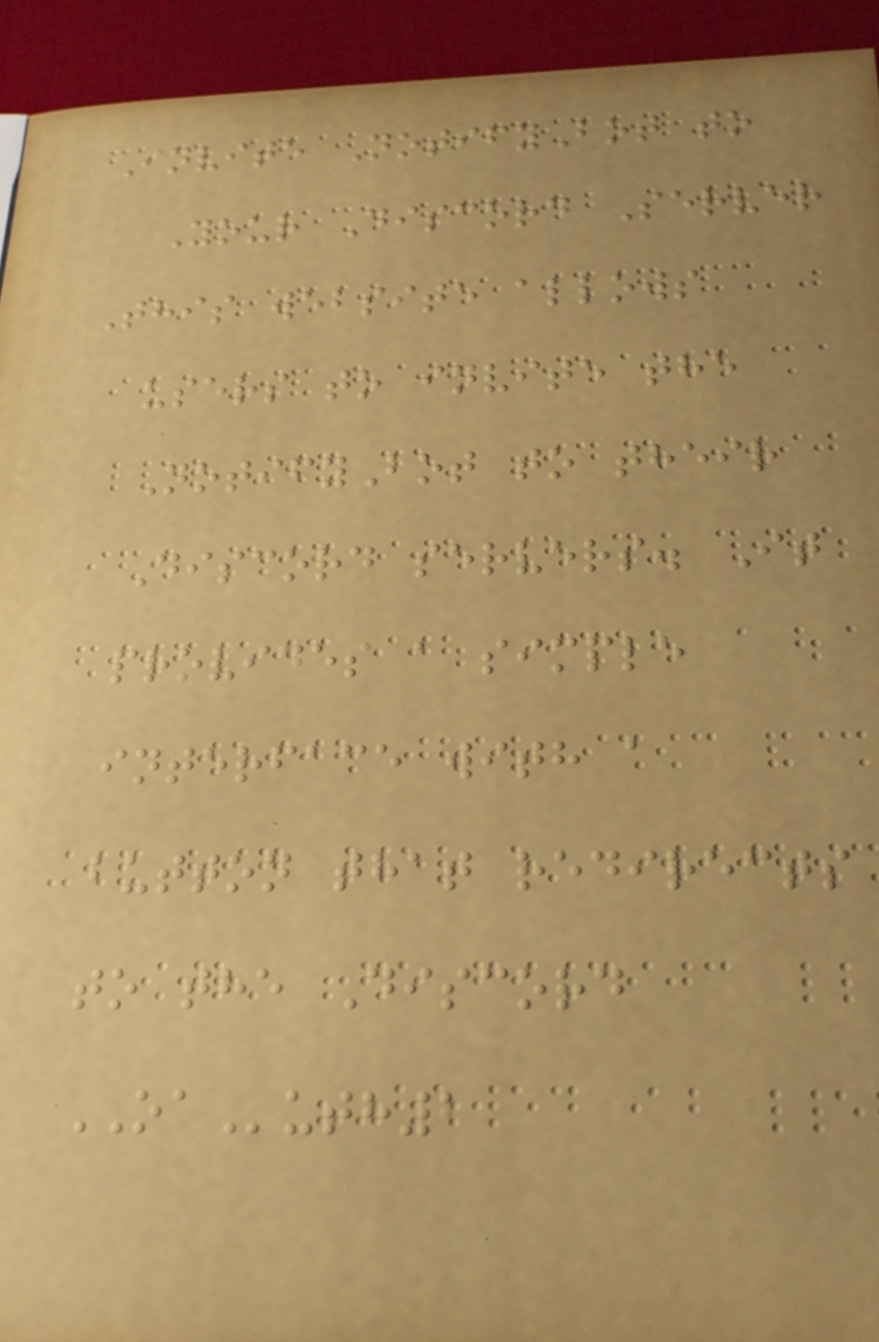Invite NotifyBot to
Your Discord Server
This website allows
users to invite the
NotifyBot to their
Discord servers. It
provides a simple
interface with a
button that redirects
to the Discord
OAuth2
